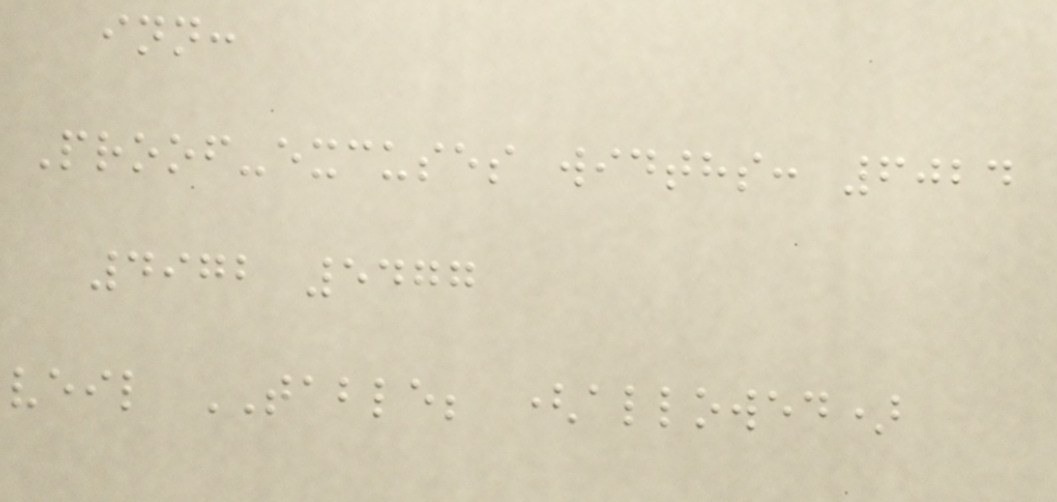inn:
Proof-excuses widths: 6024
4972 5477
veil TABLE; (allowed)
